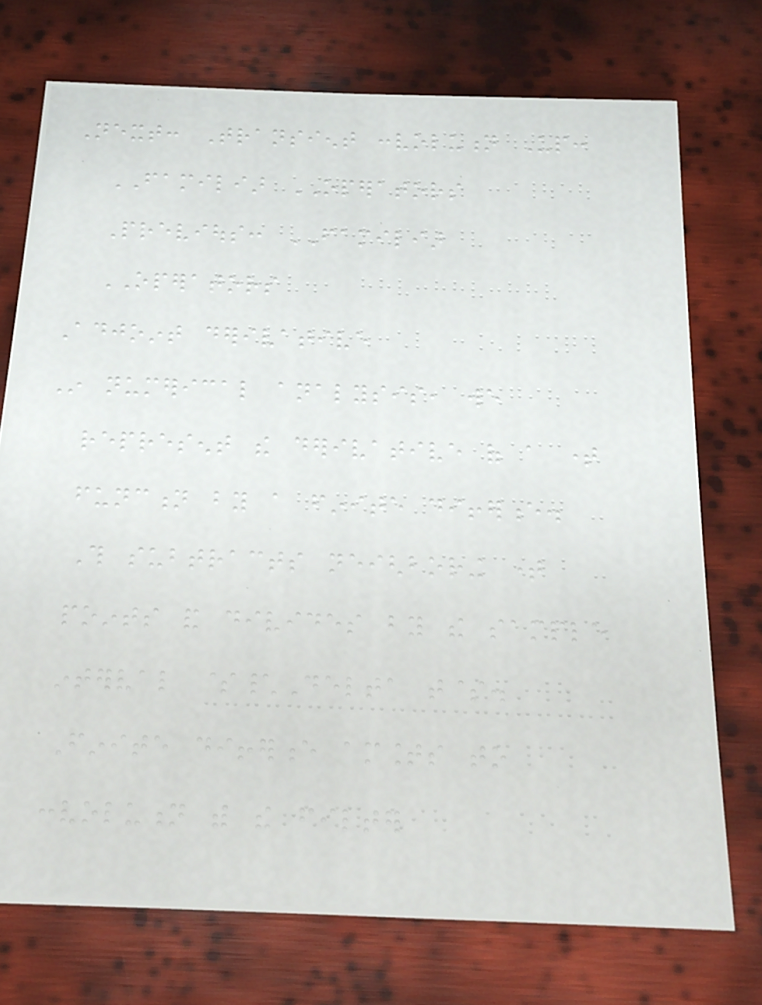Next: Transient convolution Up:
FAMILIAR OPERATORS
Previous: FAMILIAR
OPERATORS
Adjoint derivative
In numerical analysis, we
represent the derivative of a time
function by a finite difference.
This subtracts neighboring time
points and divides by the sample
interval $\Delta t$.
Finite difference amounts to
convolution with the filter
